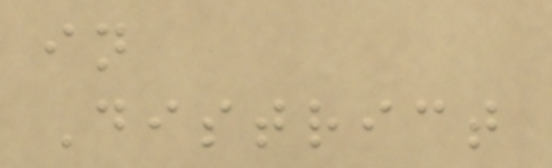in
District
